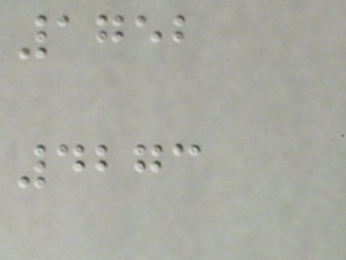1752
4273
